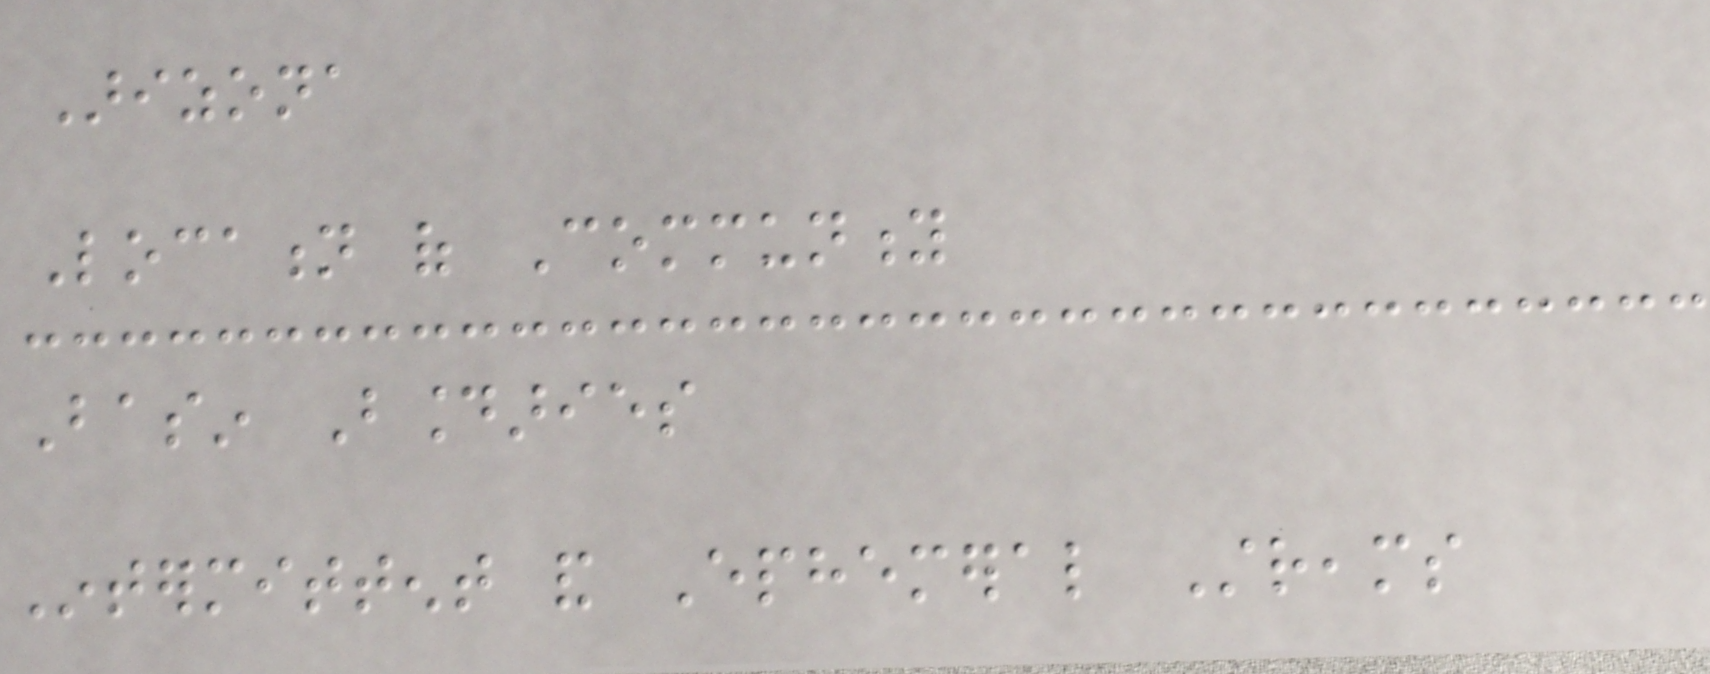Arizona
Location of Community
Basin Boundaries
Intermittent and Ephemeral Streams
